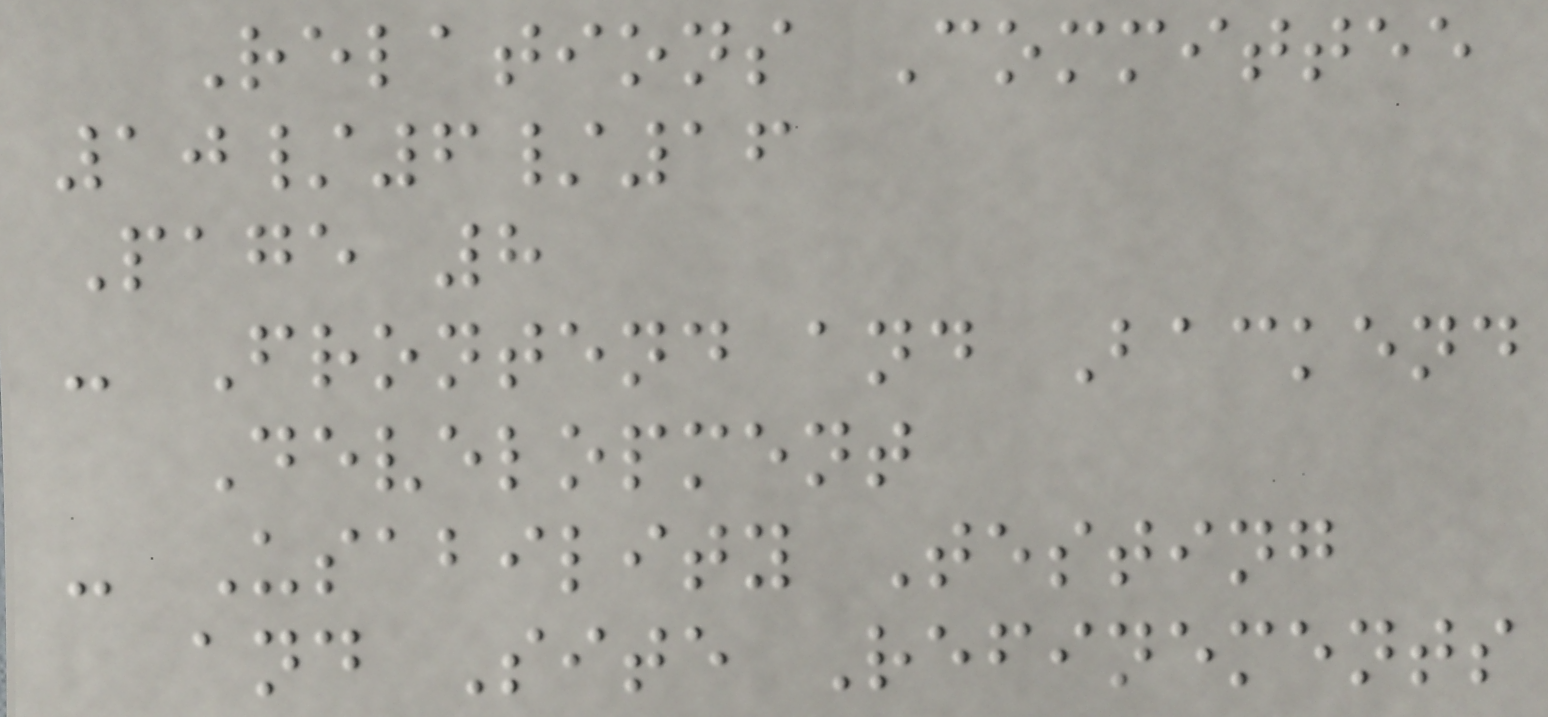Relations Committee
10/6/16
Page 8
- Frontend and Backend
Development
- Usability Testing
and Site Refinements
